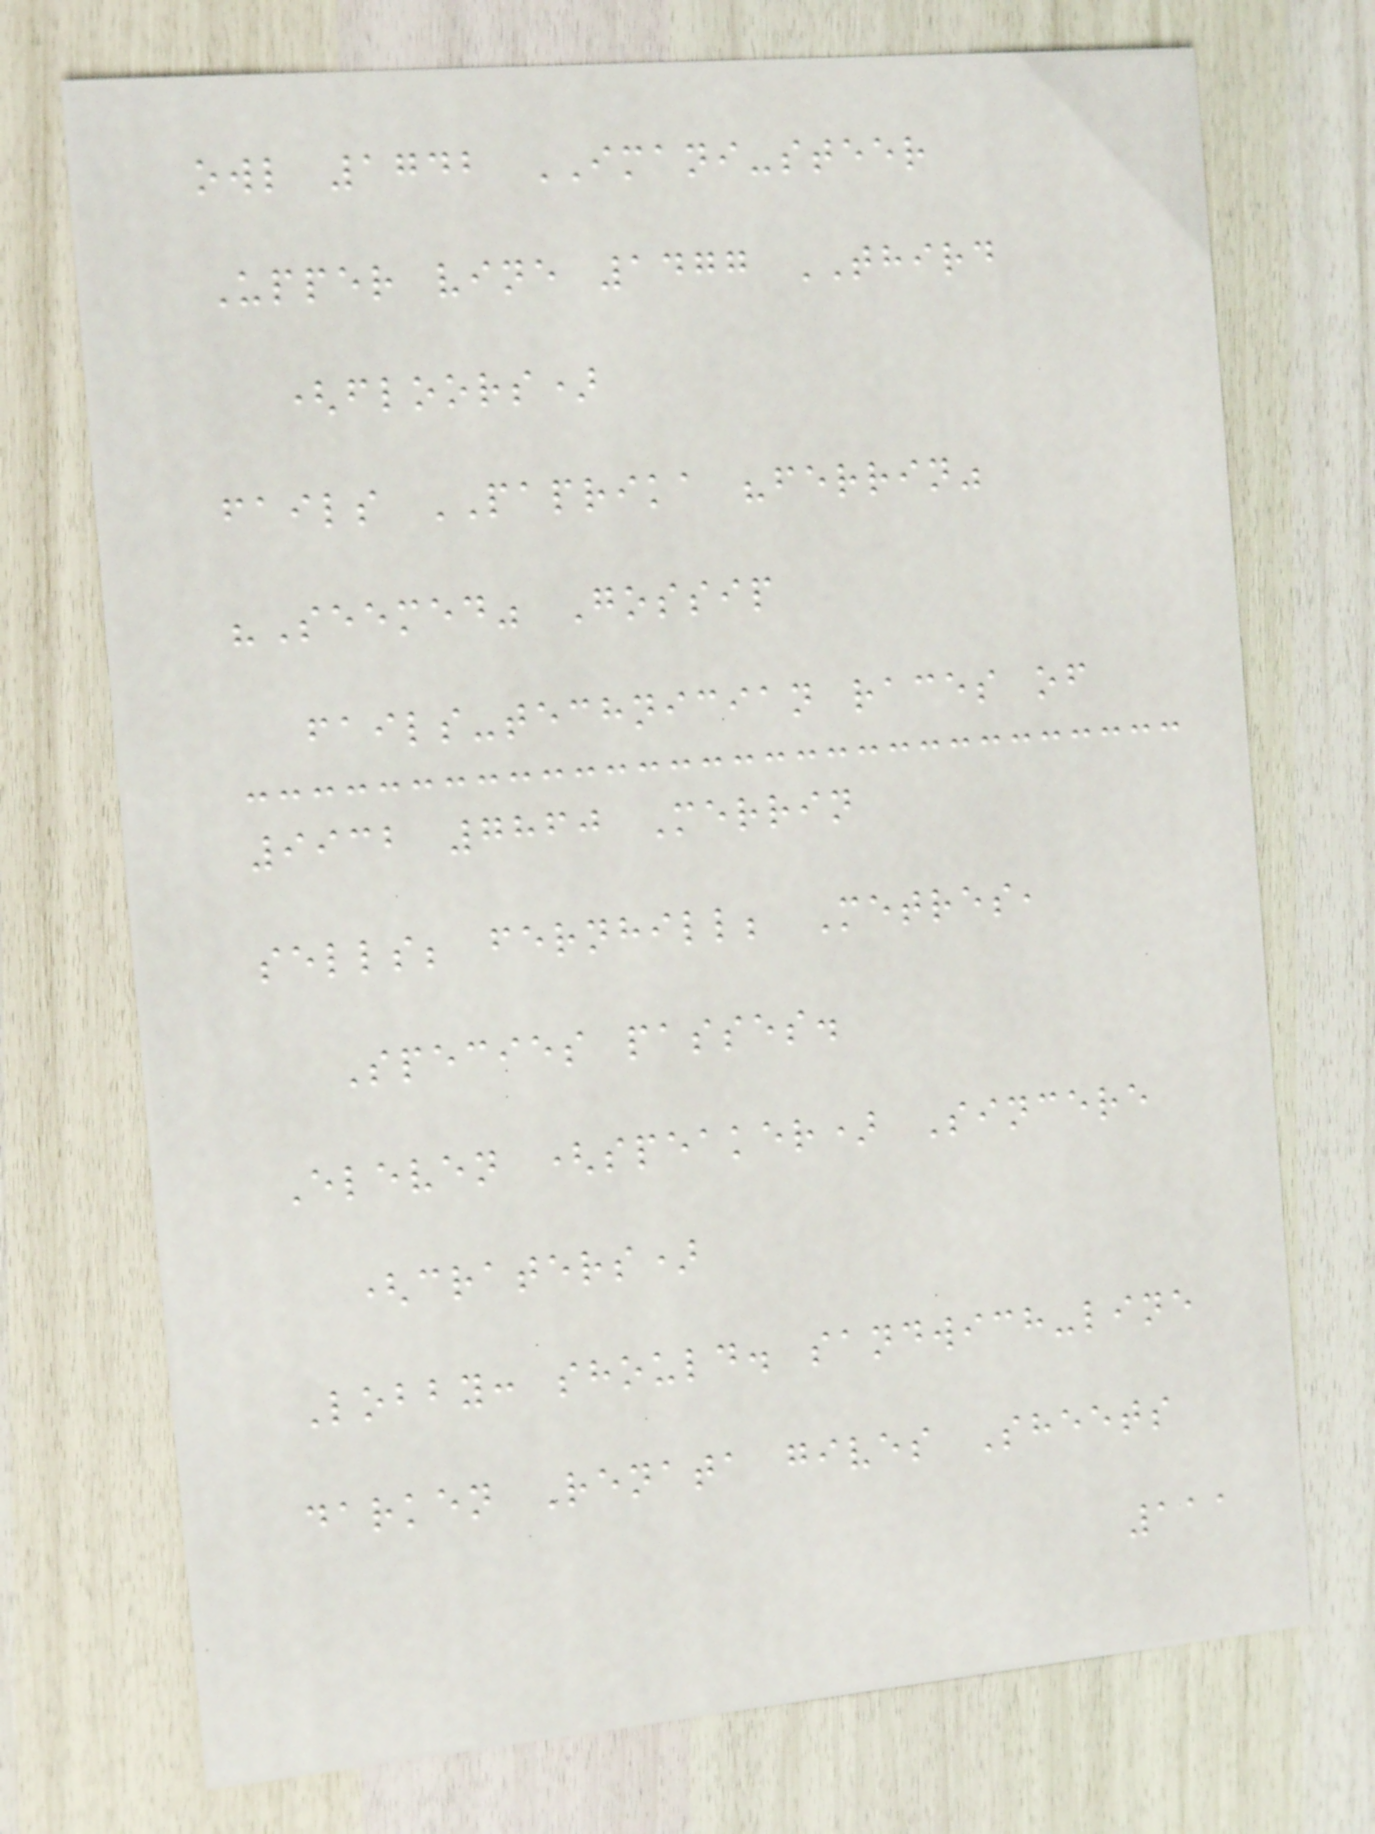owl 1742 IMANI-steer
Upper vine 1477 THIRD
(floors)
fails PAPRIKA "ferrin"
"Seemed" Gossip
fails-technician races of
9932 7860 Merrin
sells; fernhill; Metres,
Species passes.
Eleven (speaker) Sincere
(craters)
Lobby: should. sandwich-line
darken Renata gives Sheets
111
